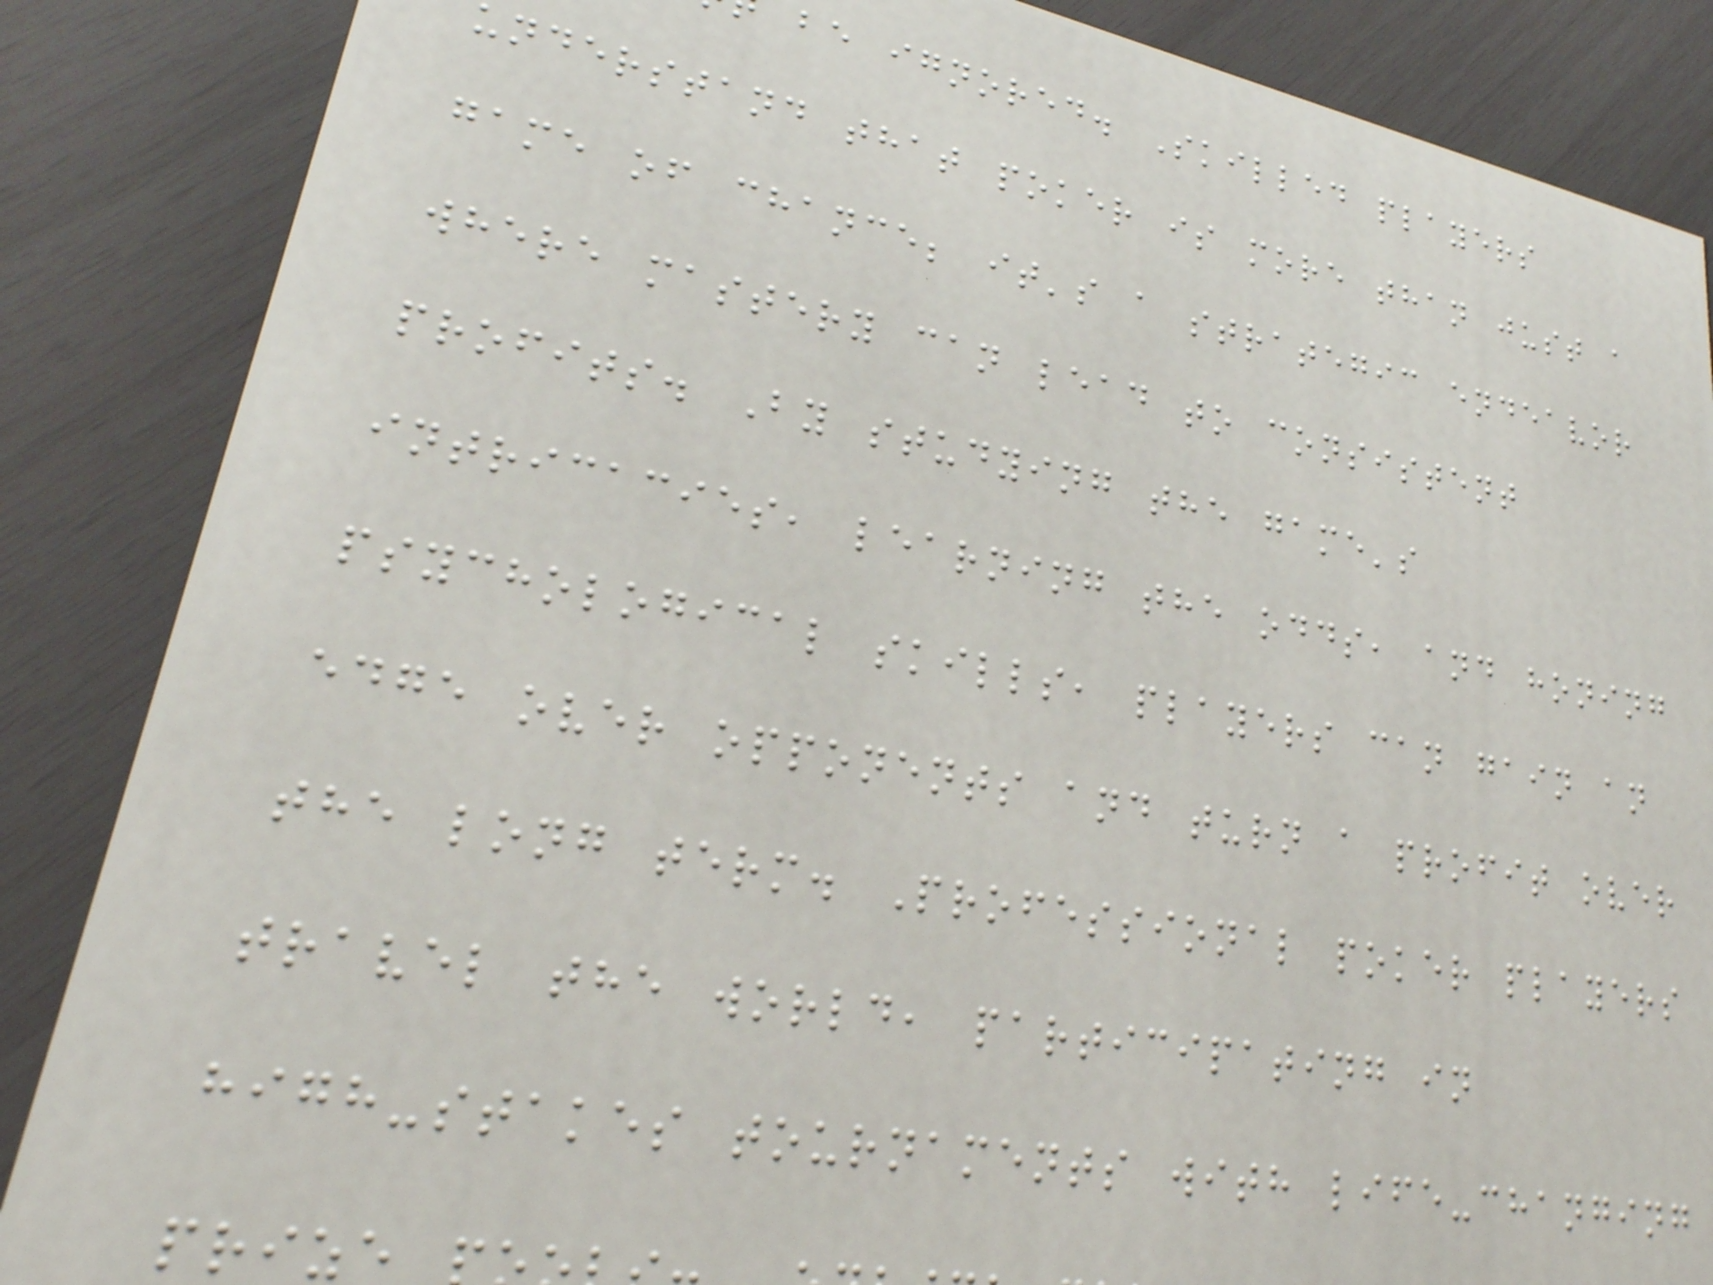be ignored. Skilled players
understand that poker is more than just a
game of chance; it's a strategic endeavor
where mastery can lead to consistent
profits. By studying the game's
intricacies, learning the odds, and honing
psychological skills, players can gain an
edge over opponents and turn a profit over
the long term. Professional poker players
travel the world, participating in
high-stakes tournaments with life-changing
